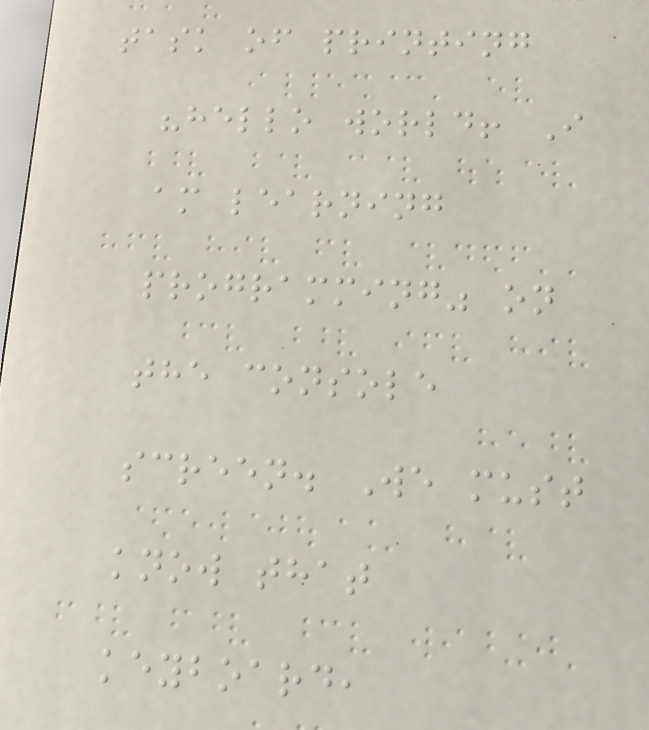task of printing
"hello world! I
am learning
programming" on
the console
screen. We must
know that
keyboard,
